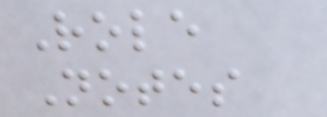Role
Notes
